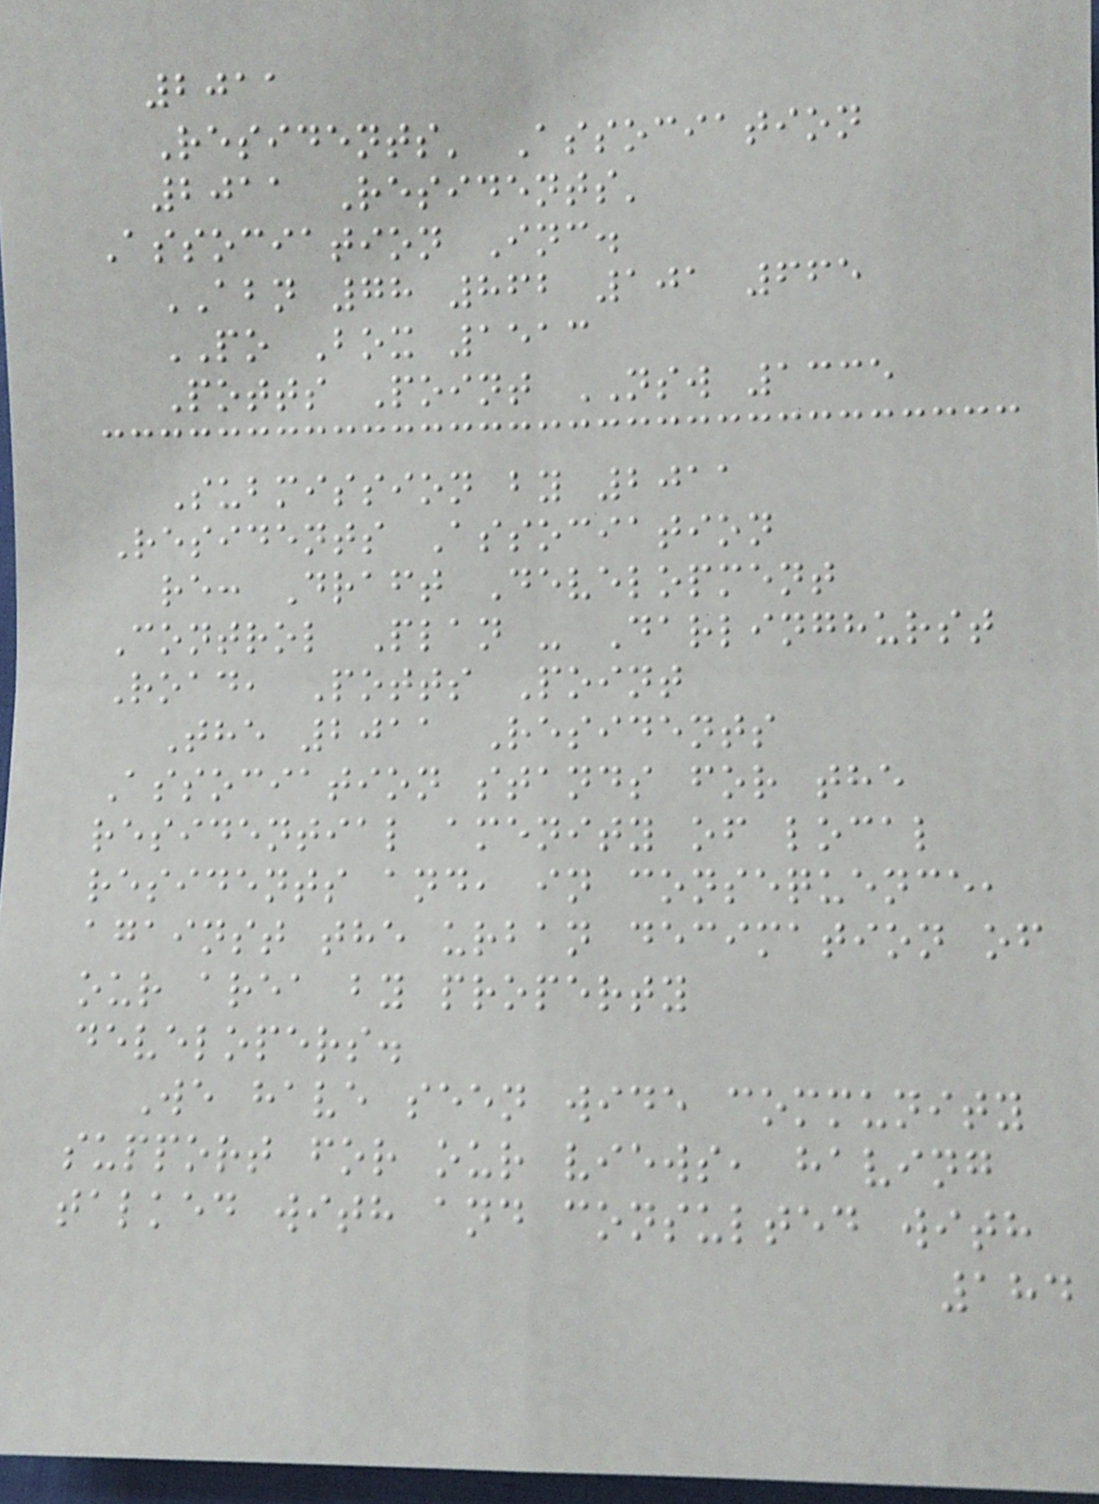2011
Residents' Association
2011 Residents'
Association Inc.
ABN 78 862 101 665
PO Box 1513
Potts Point NSW 1335
Submission by 2011
Residents Association
re: Draft Development
Control Plan - Darlinghurst
Road, Potts Point
The 2011 Residents
Association stands for the
residential amenity of local
residents and, in consequence,
against the urban decimation of
our area by property
developers.
We have seen wide community
support for our views, having
talked with and consulted with
184
